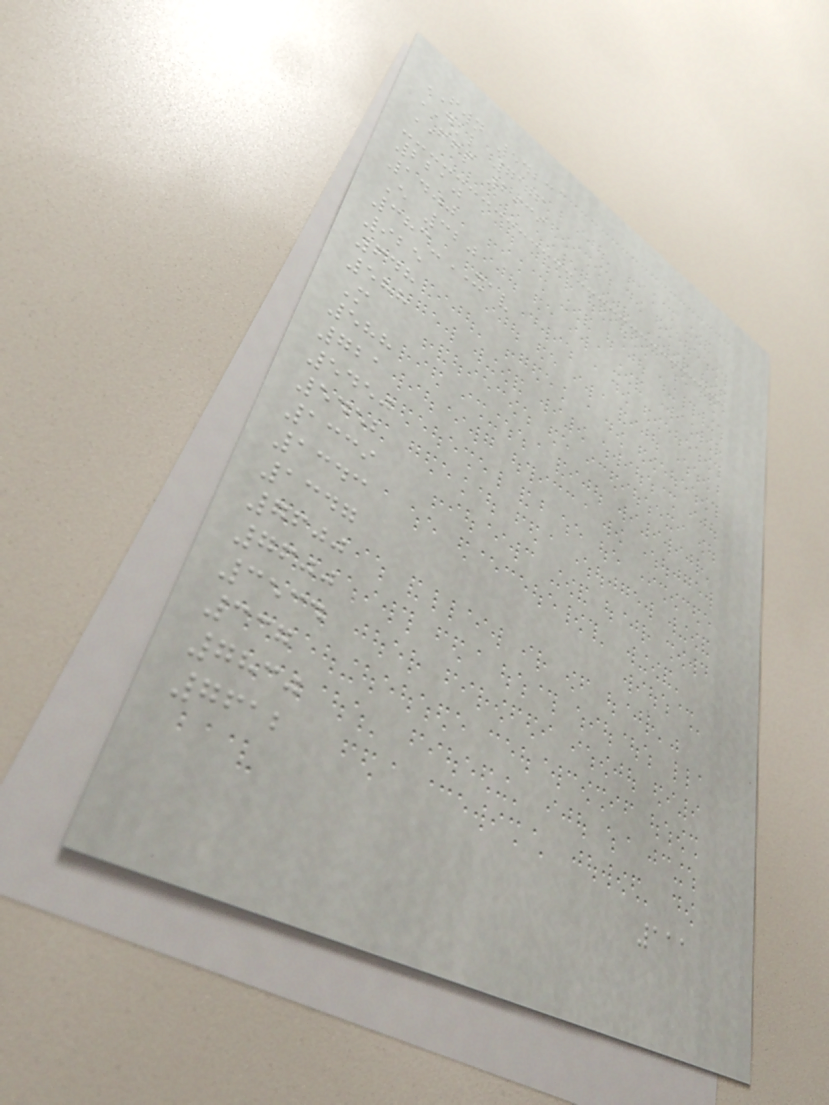FWN 5423
DKL 7171
FFP 2939
2210
1400
E 320
383-XAV
925
648
588
M
588
721
5450
5452
1339
1343
1347
7600
7600
3534
337
7830
7612
111
